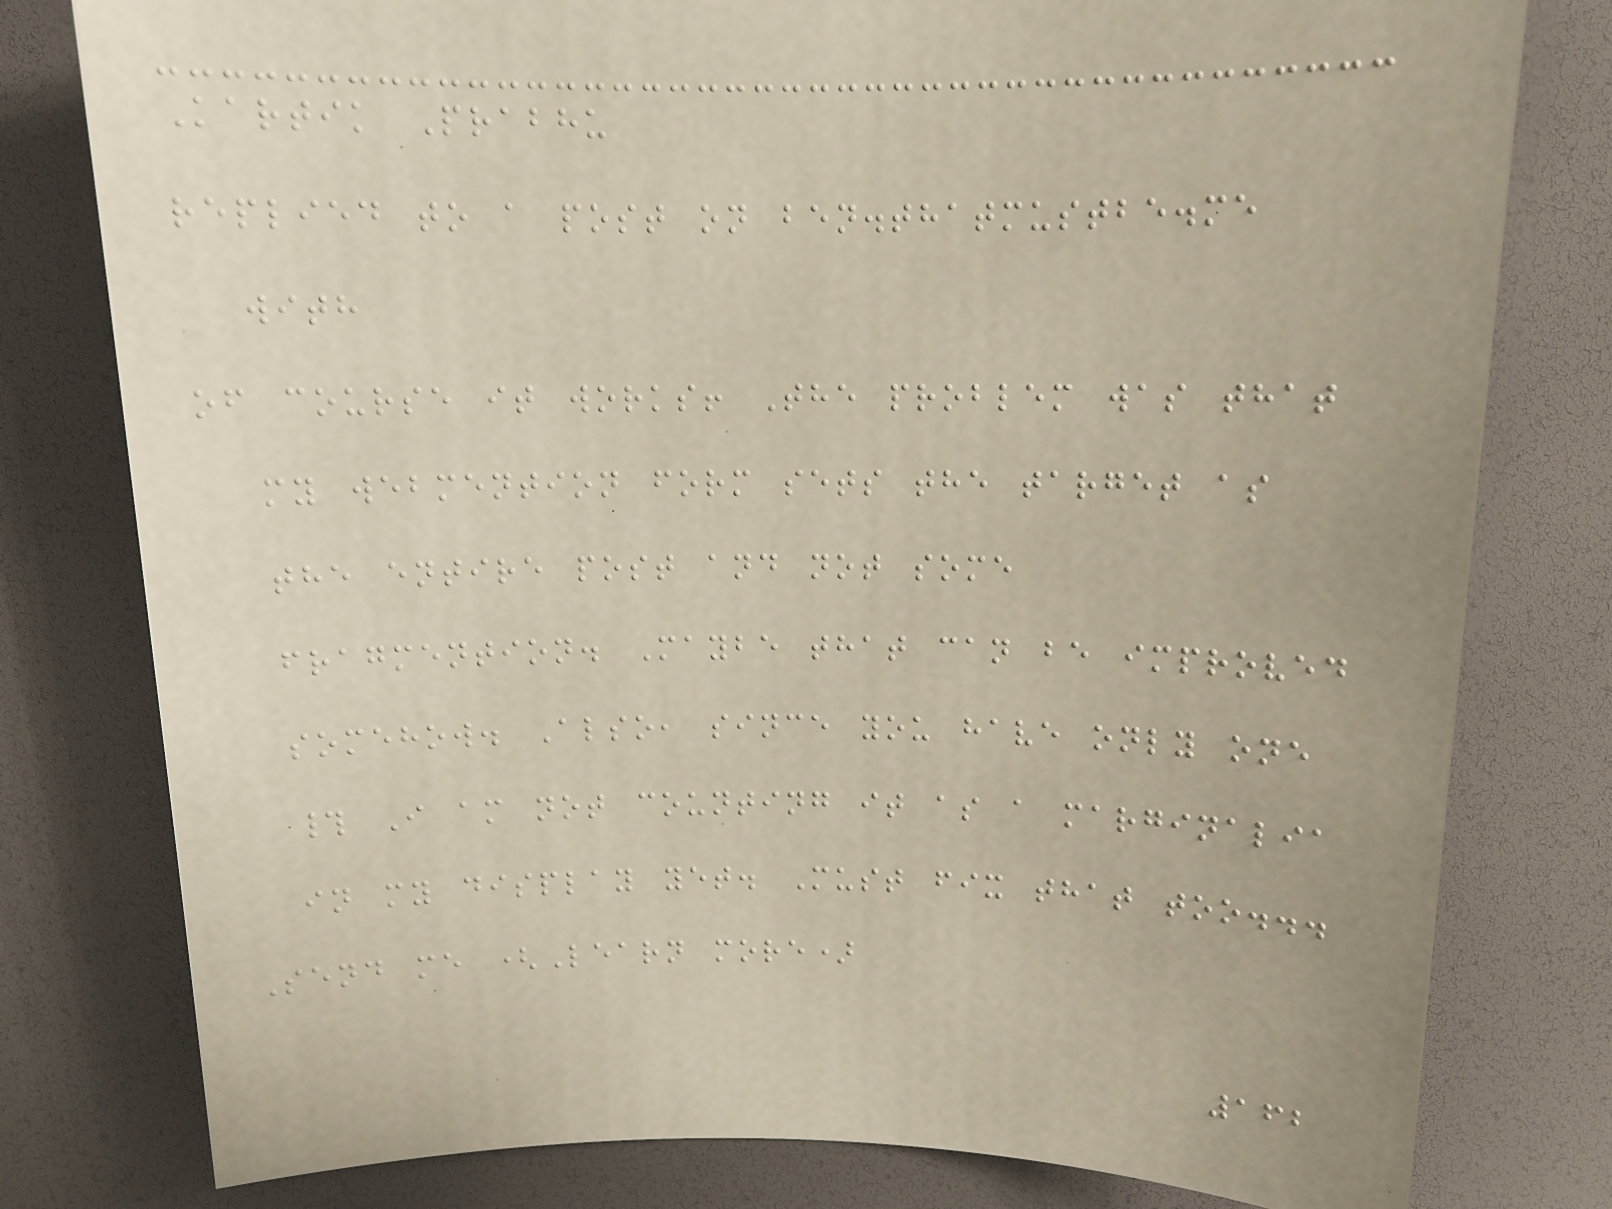Kartik Prabhu
replied to a post on ben.thatmustbe.me
with
of course it works! The problem was that
my webmention form sets the target as
the entire post and not some
fragmention. Maybe that can be improved
somehow. Also, since you have only one
# I am not counting it as a marginalia
in my display yet. Must fix that too...
Send me (Learn more)
162
